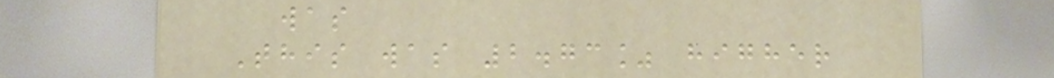was
This was 2.73% higher
